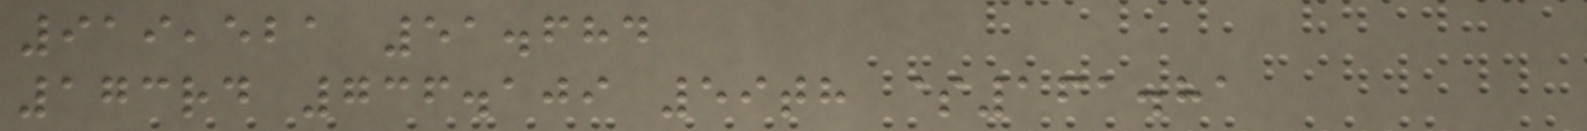919,521 51.684
173rd 736.109 59th $161.81
